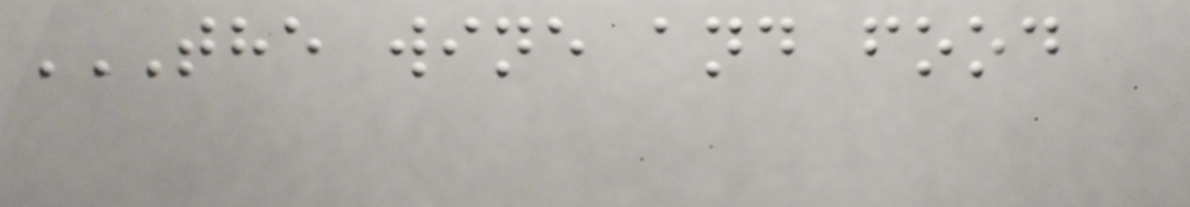THE WINE AND FOOD
